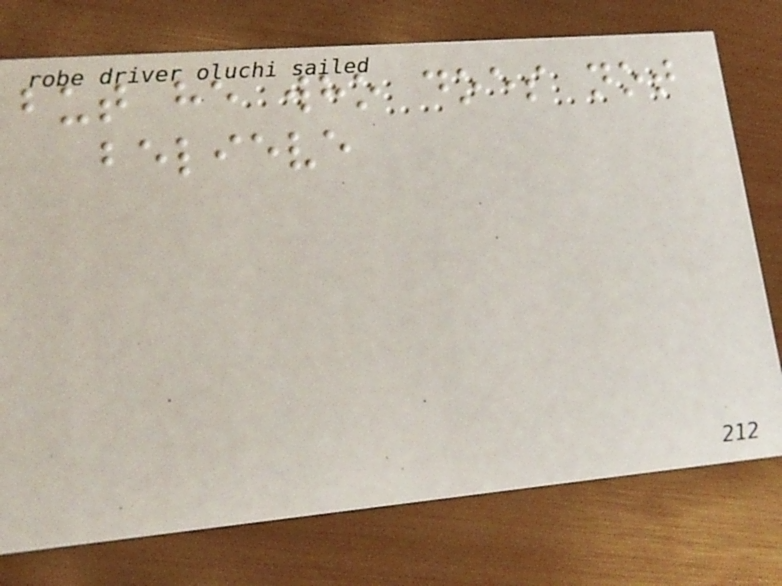but he who does not
believe
